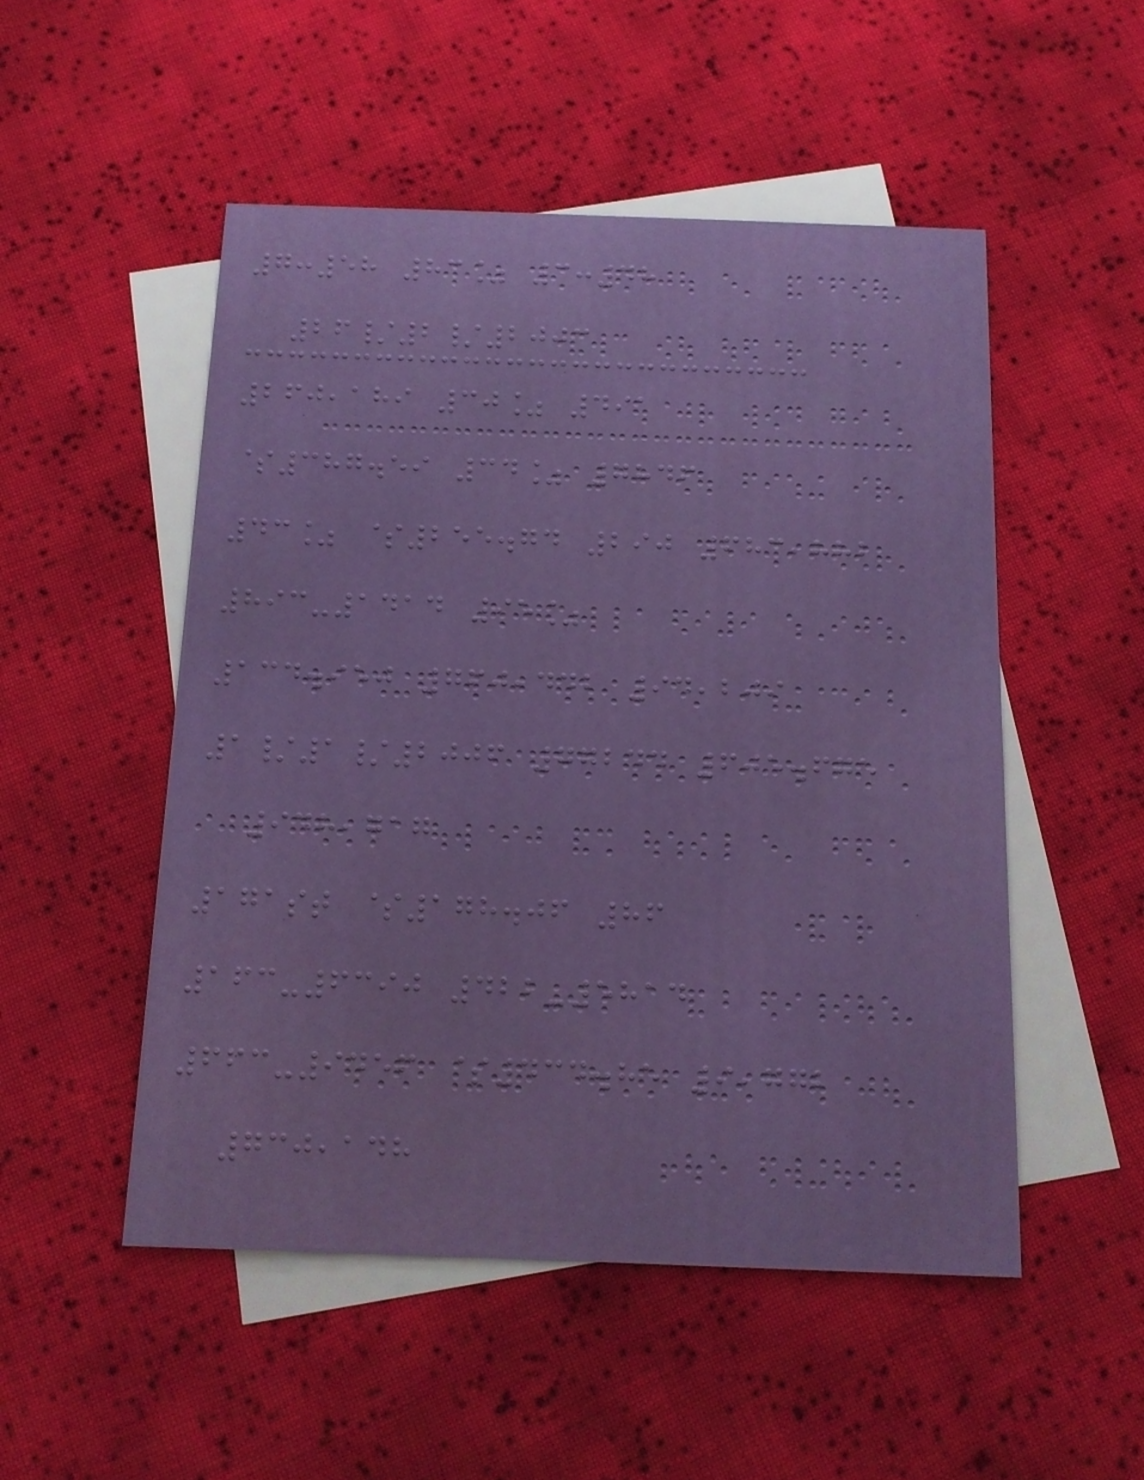7:58 83% 3:48
26/2/2003
260,189 30% 491
$387.59 34% 7846
43% $255.74 290 683,882
893-1414 95%
134.950 760,442 94,209
1/1/2006 77244 605.675
948,717
171st $178.06 86
163-6390 422-5814
663-9456 $434.85 9,772
730,148
